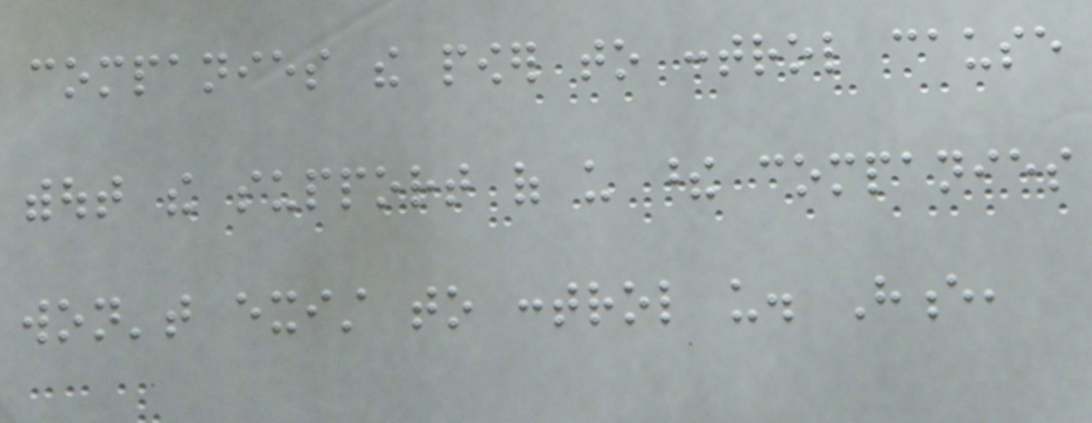companies the power to control cause
without the support of us these companies
won't exist to control us. Hence,
